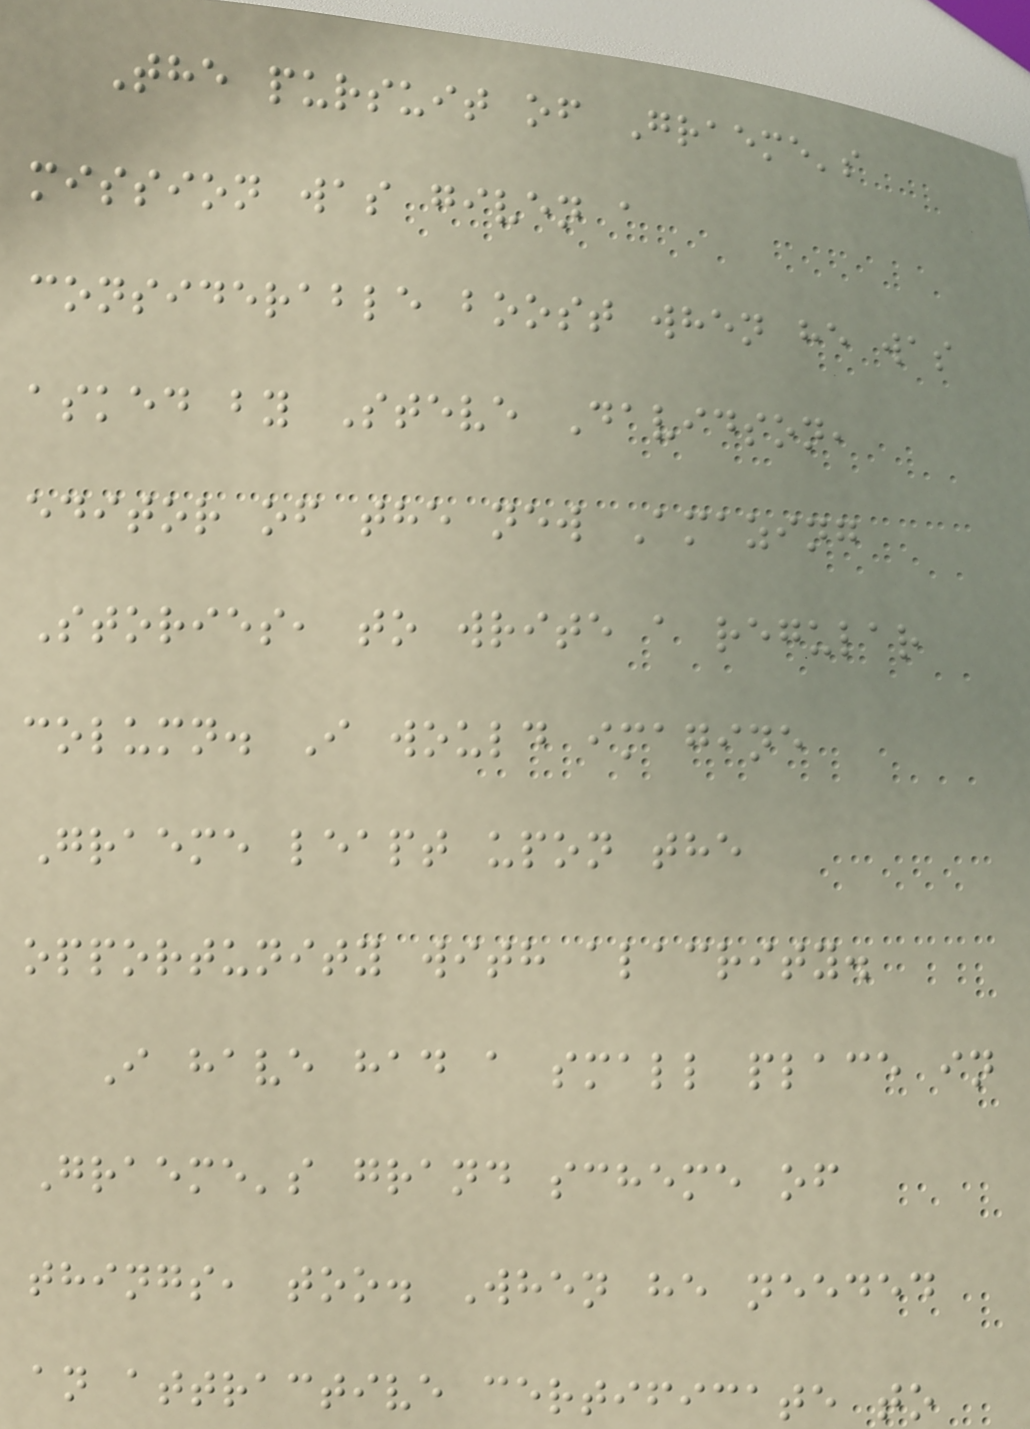The pursuit of Graeme's
mission was given a
considerable boost when he was
asked by Steve Davidson,
editor of the new Amazing
Stories, to write a regular
column. I would imagine
Graeme leapt upon the
opportunity with alacrity.
I have had a small place in
Graeme's grand scheme of
things, too. When he needed
an attractive certificate to
